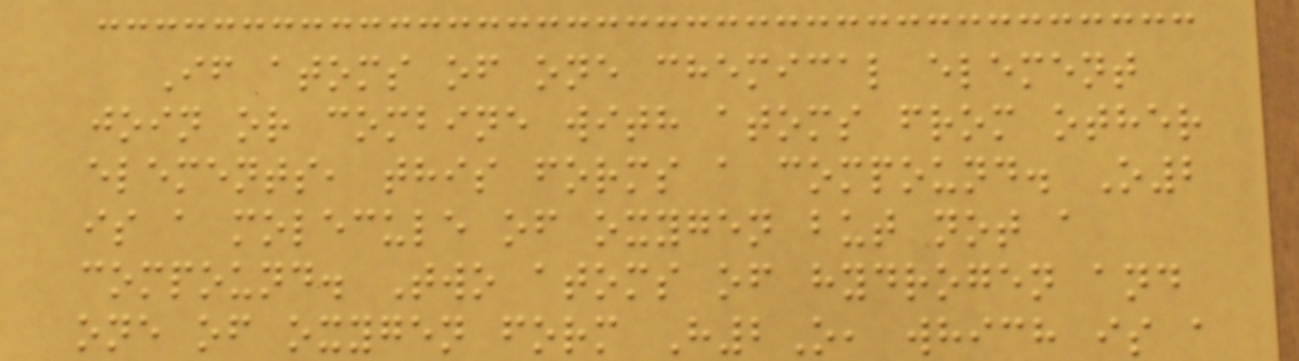If atoms of one chemical element
join or combine with atoms from other
elements, this forms a compound. O2
is a molecule of oxygen but not a
compound. Two atoms of hydrogen and
one of oxygen form H2O, which is a
